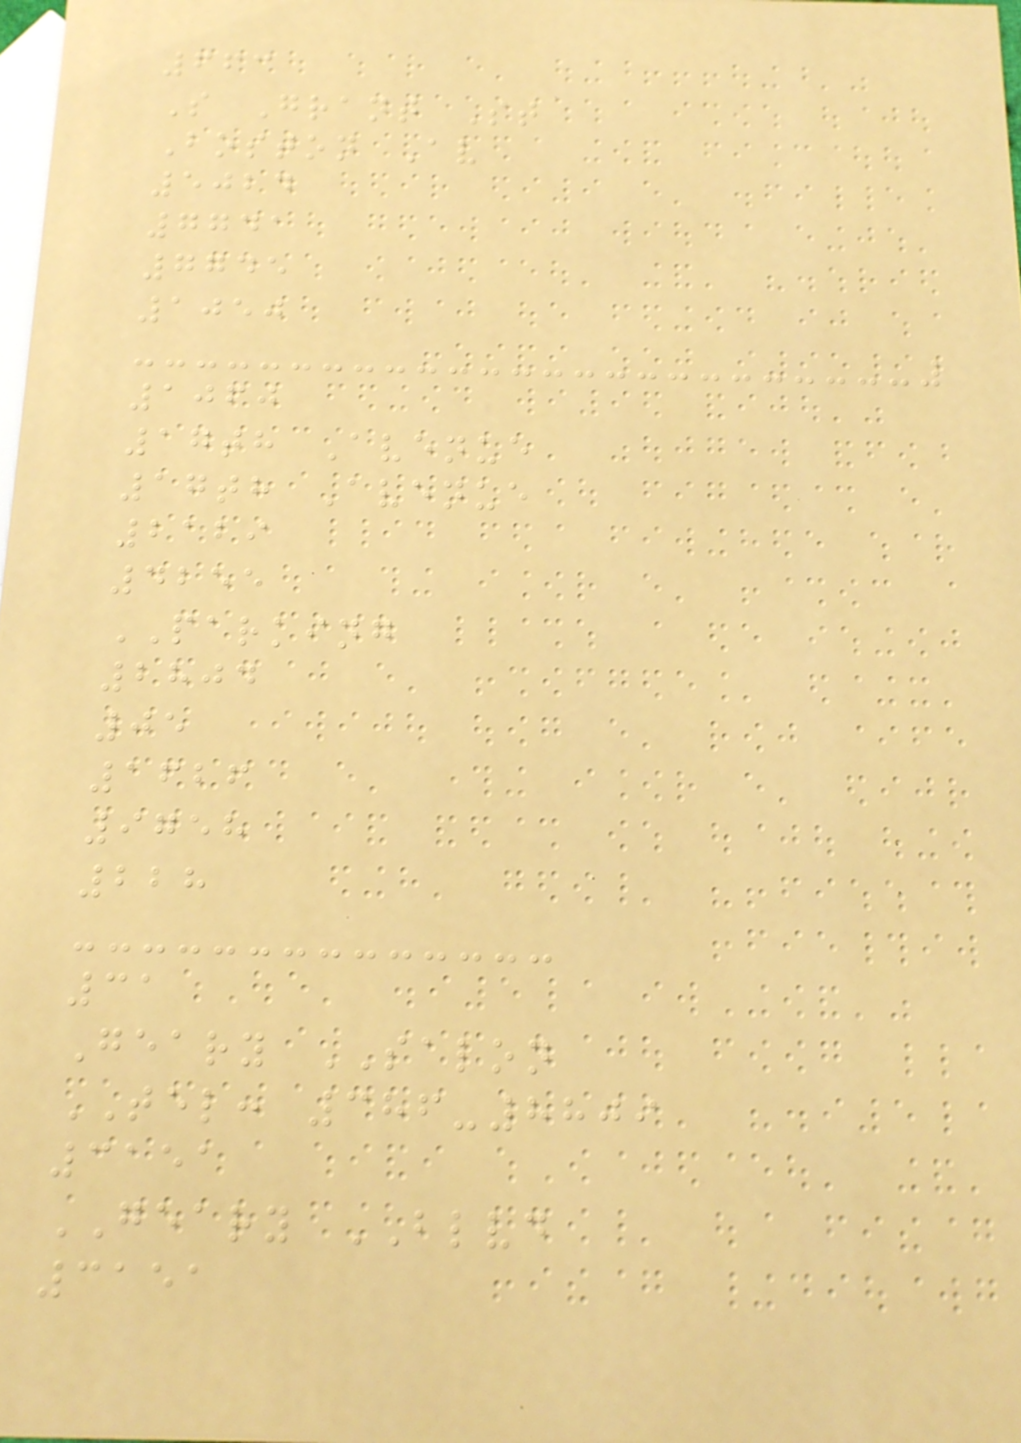663
S Grant St
Boston Av
5024
7741
7745
1050
1060
17th Avenue
17th Avenue
2129
4255
PARKING
2804
05
1626
9758
228
31
Geary SALON
TEL: 386-8809
3151
GEARY BLVD
3151
